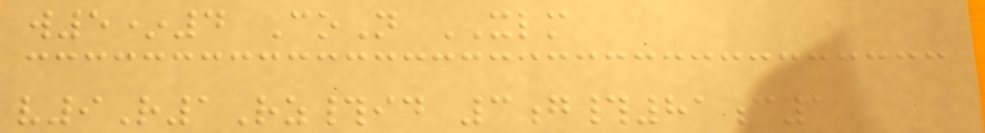w5*4 CoN XLM
v9R1Rz#id 3g#81c1
